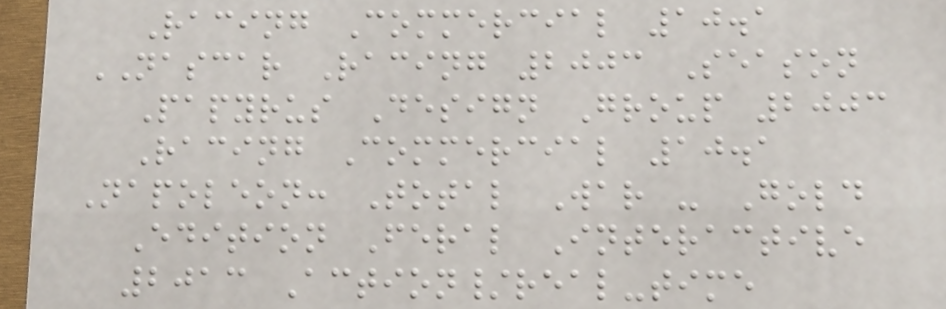Racing Commercial 10.1
NASCAR Racing 2003 Season
Papyrus Design Group 2003
Racing Commercial 10.1
Napoleon: Total War - Gold
Edition Feral Interactive
2013 Action/real-time
